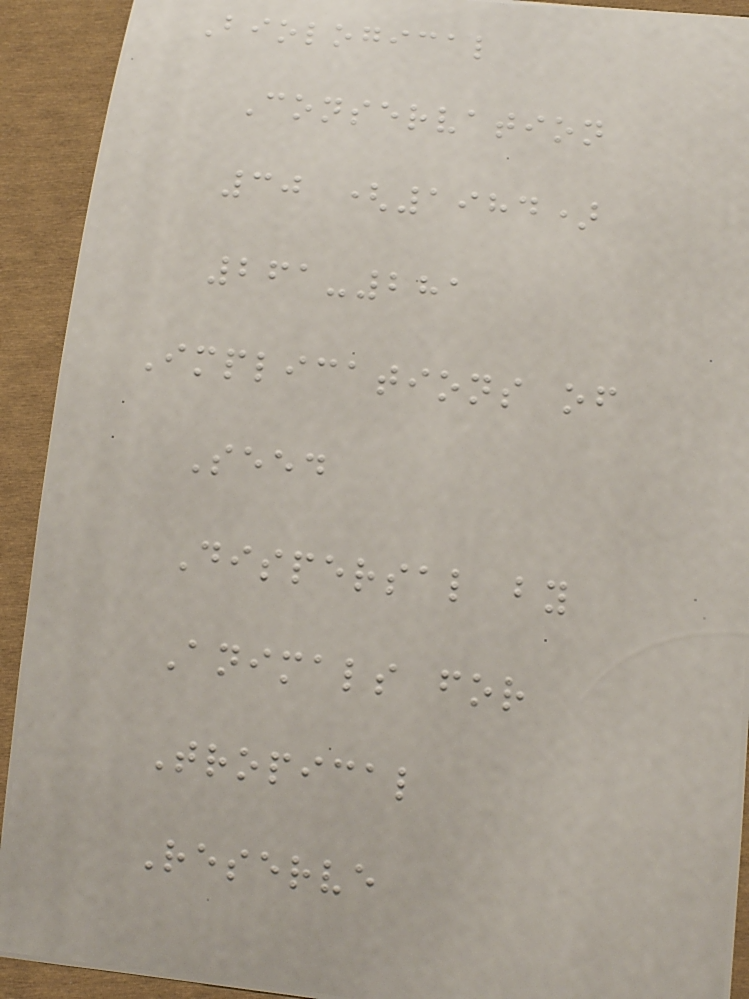Biological
Conservation
30 (1984)
261-281
Implications of
Seed
Dispersal by
Animals for
Tropical
Reserve
